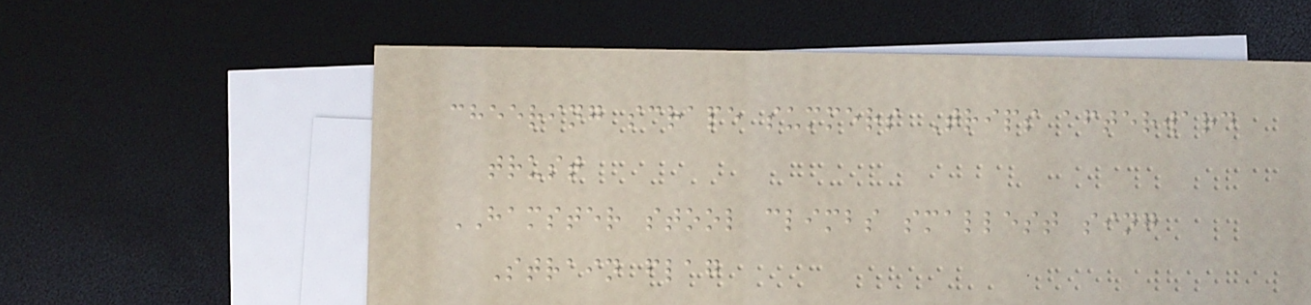cheering scrape summers Trips afterward
trust
HAMSTER stool climbs smallest sing
Strain flag
